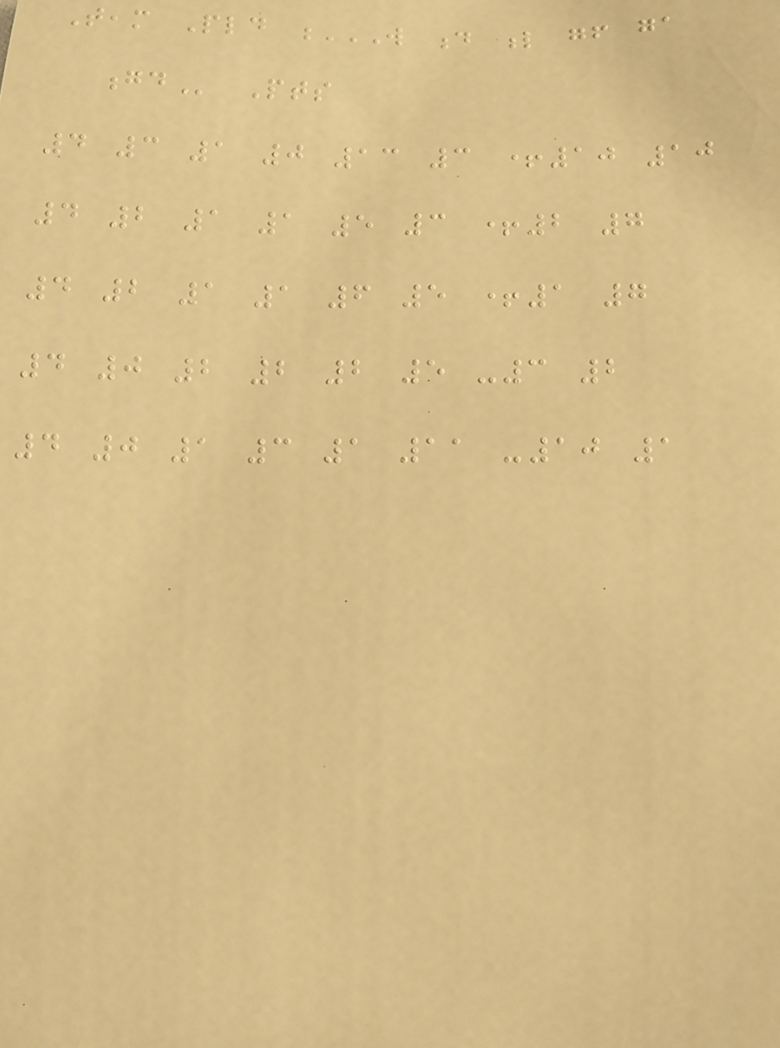Team Pld W D L GF GA
GD Pts
4 3 1 0 13 3 +10 10
4 2 1 1 5 3 +2 7
4 2 1 1 6 5 +1 7
4 0 2 2 2 5 -3 2
4 0 1 3 1 11 -10 1
